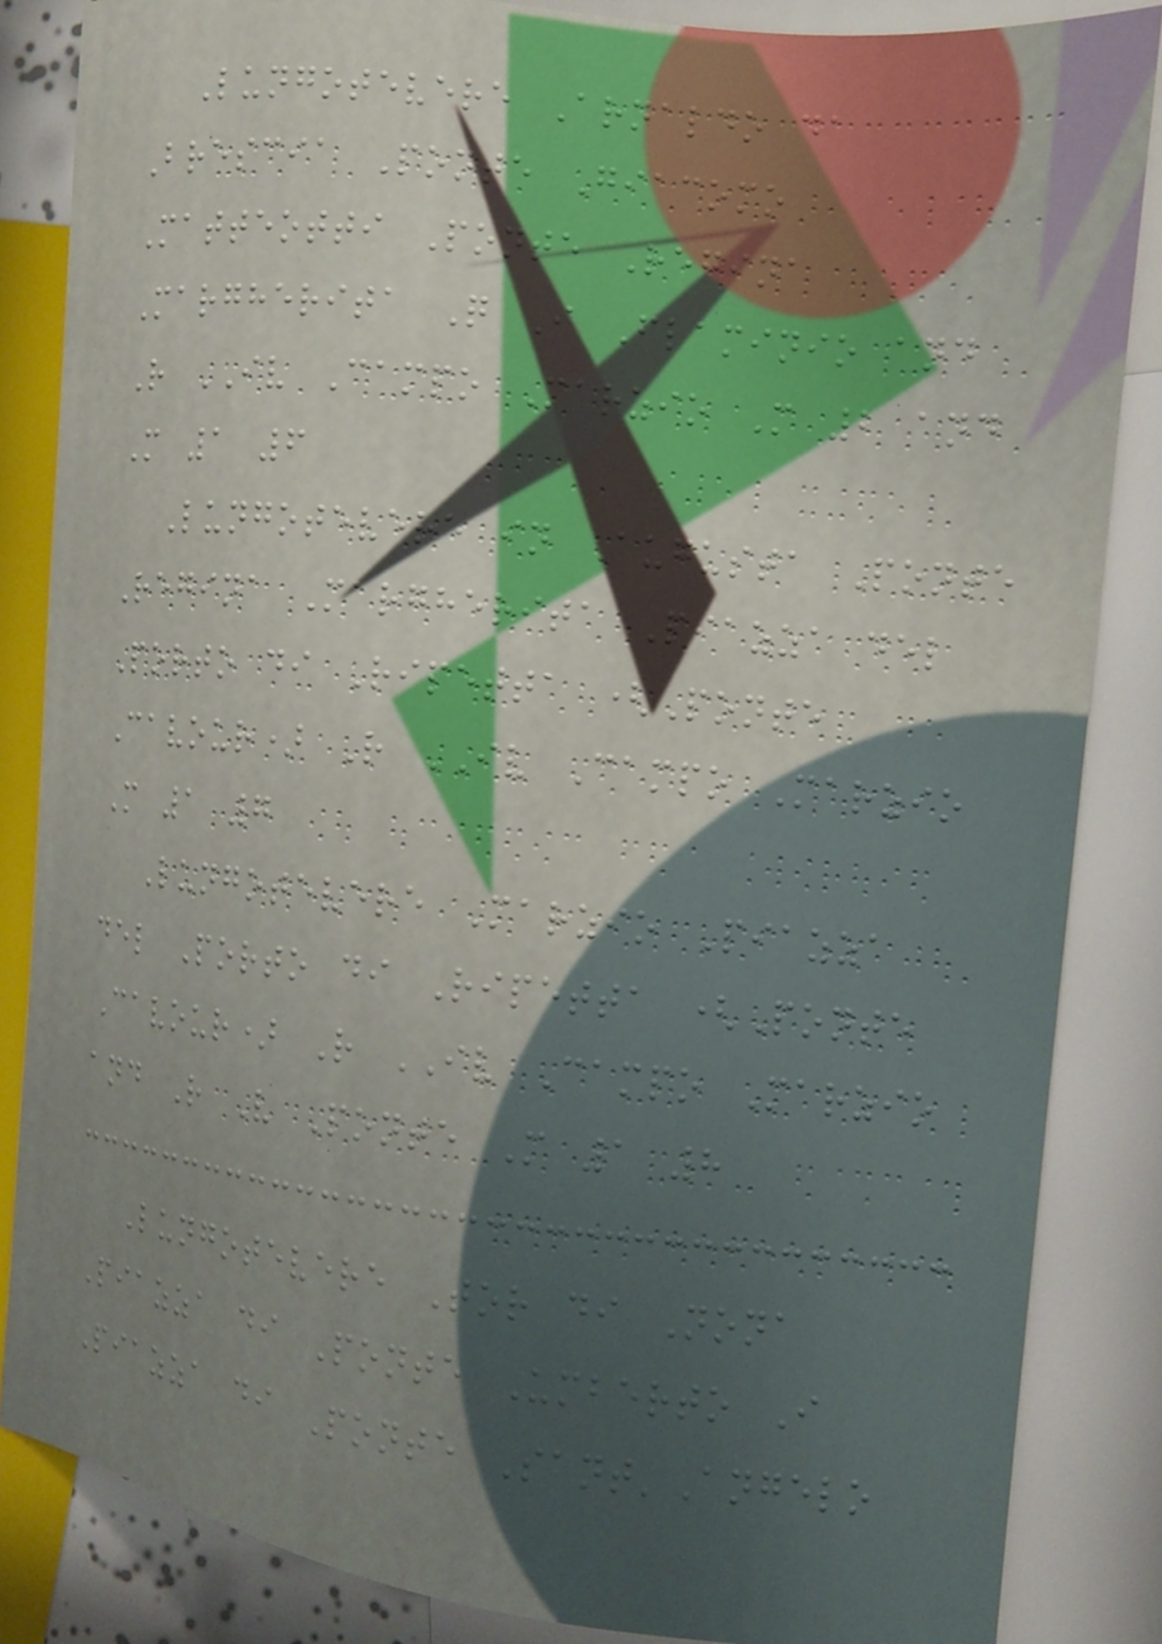Lungotevere Arnaldo da
Brescia Ponte Giacomo
Matteotti Ponte Regina
Margherita Q I Flaminio and
R IV Campo Marzio M 2 and
M 1 6
Lungotevere in Augusta Ponte
Regina Margherita Piazza del
Porto di Ripetta (Ponte
Cavour) R IV Campo Marzio
M 1 7
Lungotevere Marzio Piazza
del Porto di Ripetta (Ponte
Cavour) R IV Campo Marzio
and R V Ponte M 1 8
Lungotevere Tor di Nona
Piazza di Ponte Umberto I
Piazza di Ponte Sant'Angelo
